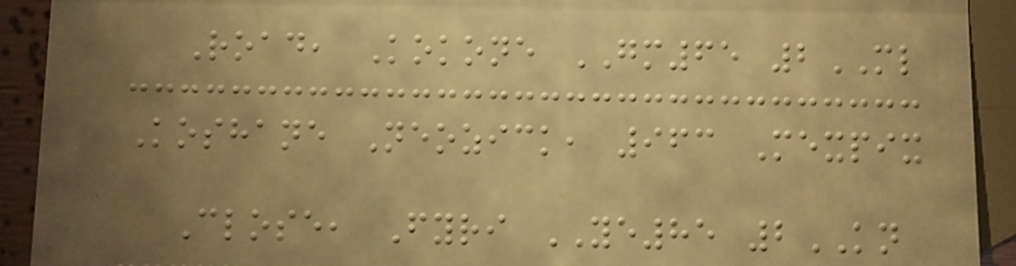Road, Kokone GM65 2ML
Koshane Neozick, 963 Mexpix
Close, Fyri YE85 2KN
